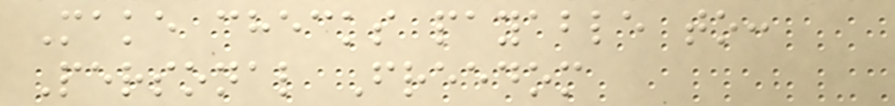Make checks payable to:
Personal Freedom
